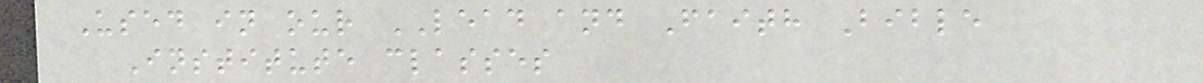Used in our LEAD and Faith Bible
Institute classes
